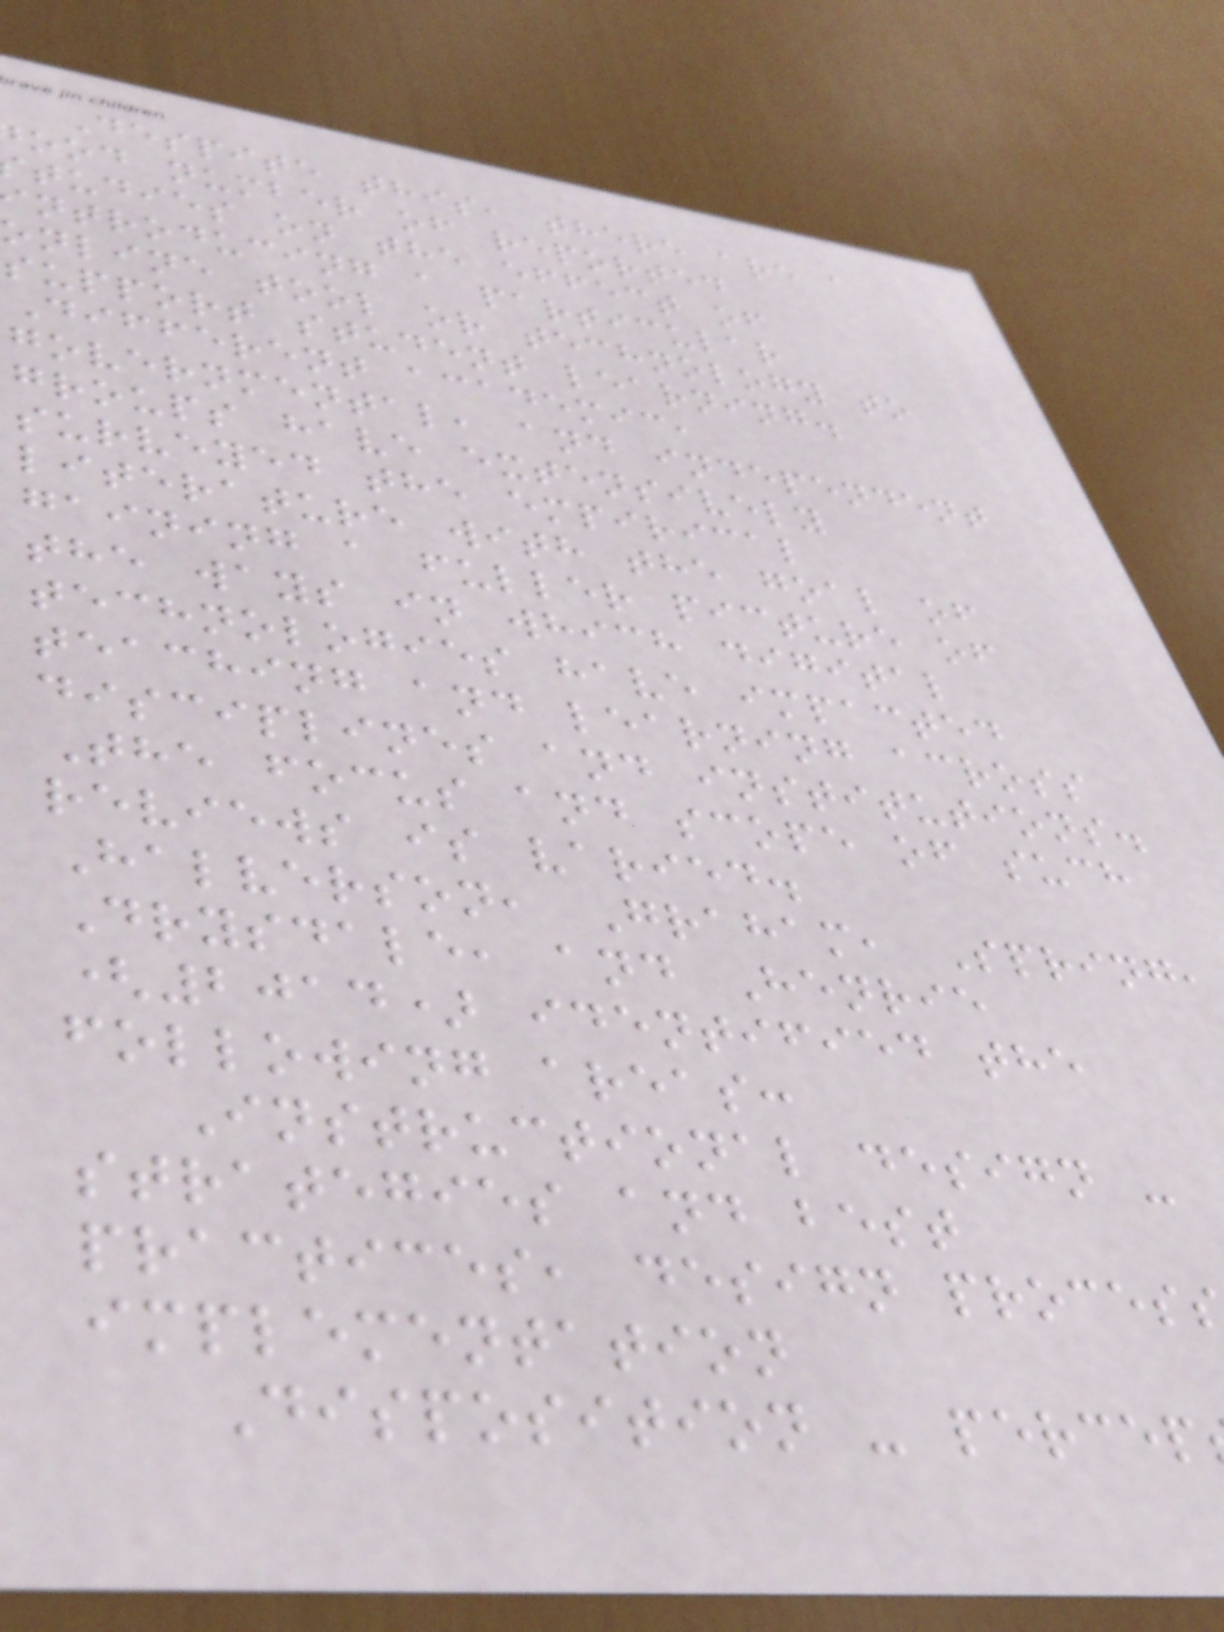Despite this, there are a
ood number of reported
tudies on the effect of
ntroducing a particular
online tool or technology to
support student learning.
Different academic,
governmental, and independent
groups have extensively
surveyed the empirical
literature with the goal of
gaining a fuller picture of
the ways in which digital
technologies have impacted
teaching and learning across
disciplines and institutions.
The focus and scope of such
reviews is varied.
Halverson, Graham, Spring,
Drysdale, and Henrie
(2014) identified the
following areas:
Instructional design -
strategies and best
practices, design proces
implementation
Disposition - percep
